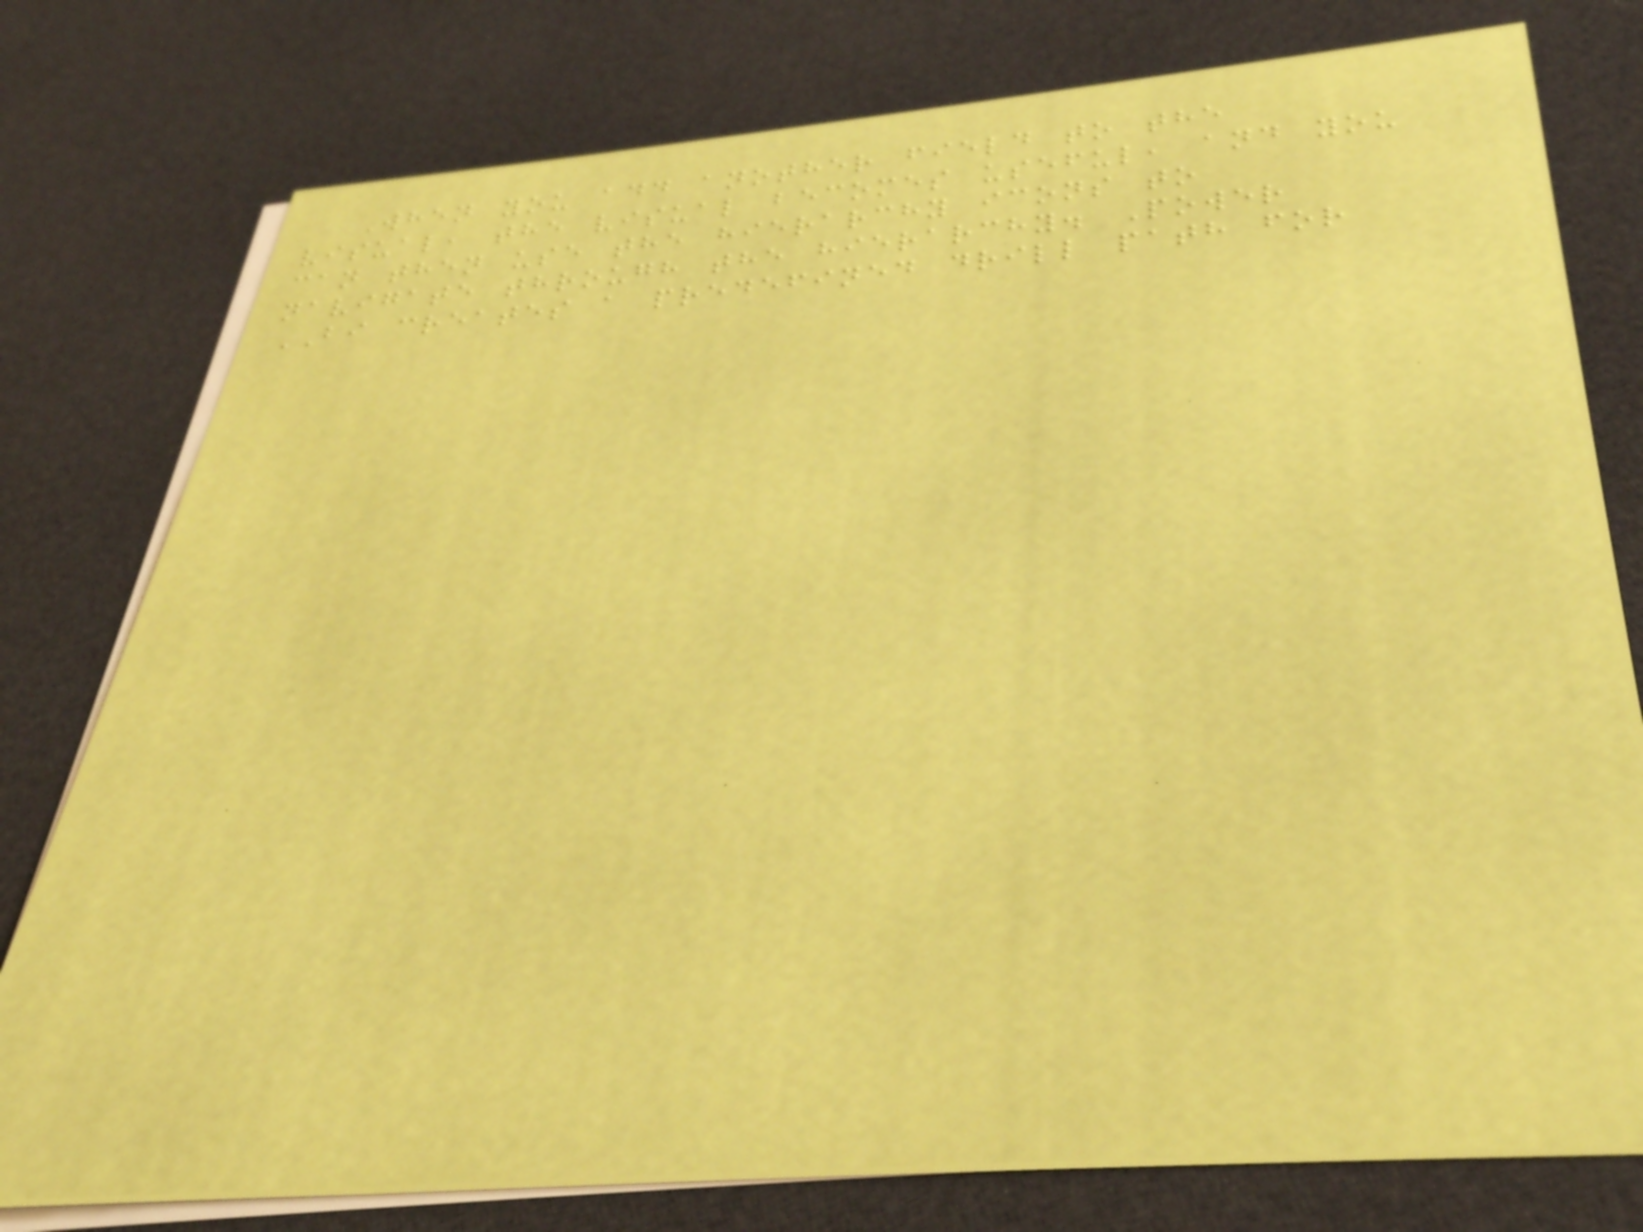When you add another field to the
visual, the visual becomes useful, and you
can then use the hierarchy icons to
navigate through the hierarchy. Power
BI creates a predefined drill path for
